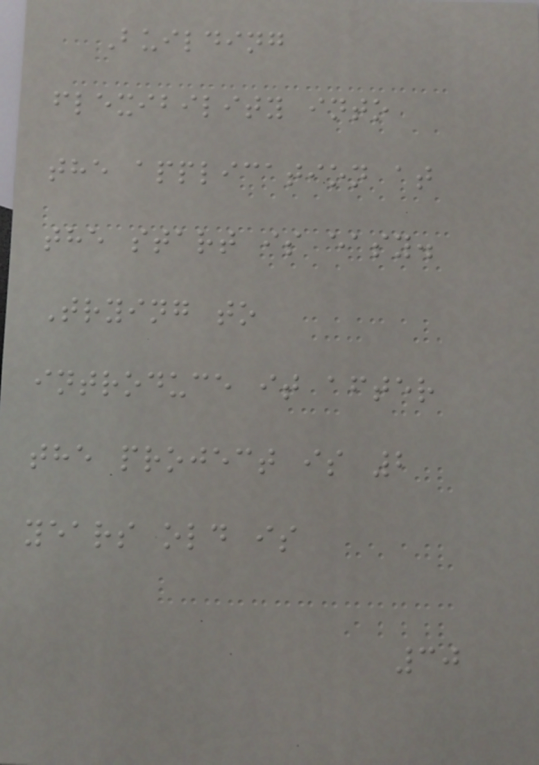Building
flexibility into
the application at
the start is easy.
Trying to
introduce it after
the project is 2
years old is
30
